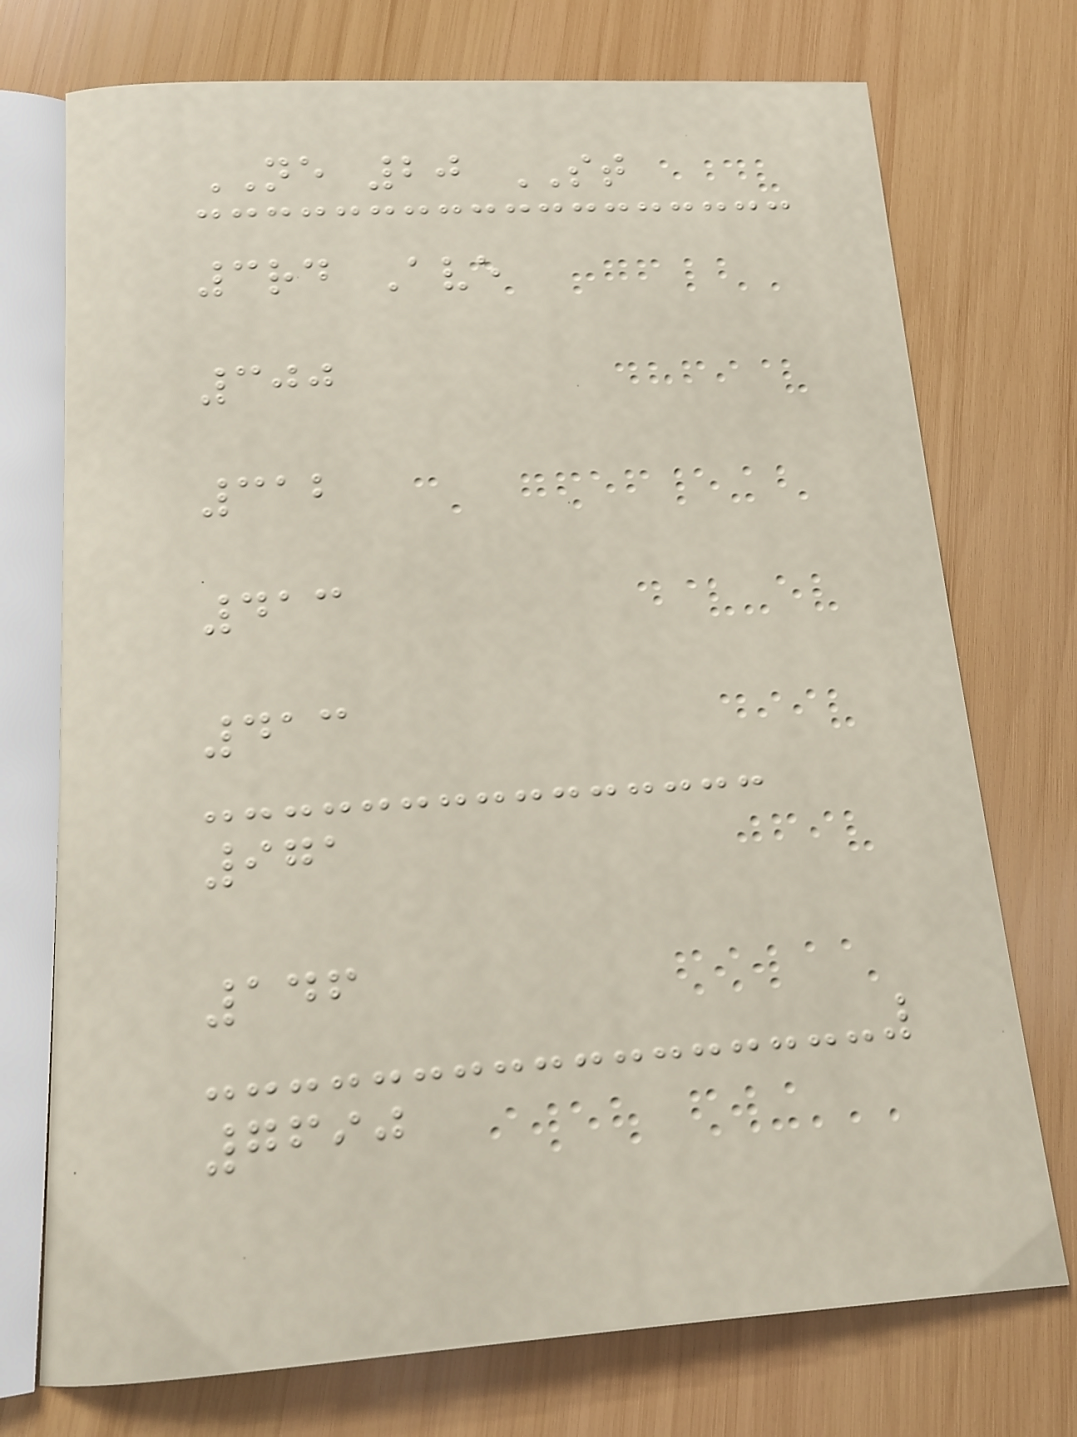NE 20 ST
3rd Ave
300
312
413
413
971
146
7690
